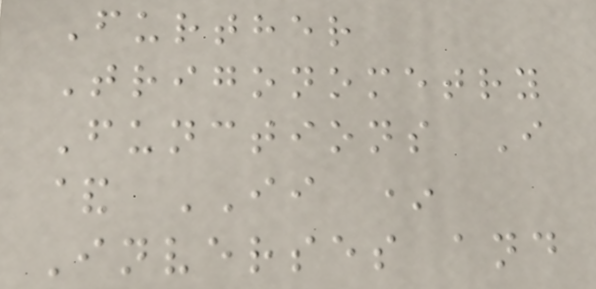Further
Trigonometry
Functions I
& II *
Inverses and
